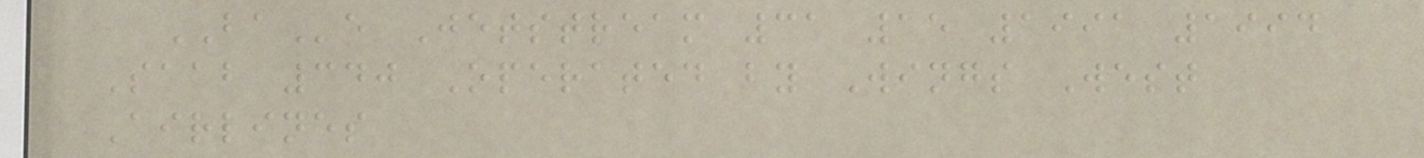BAe Jetstream 31 15 1991 1994
Saab 340 Operated by Wings West
Airlines
